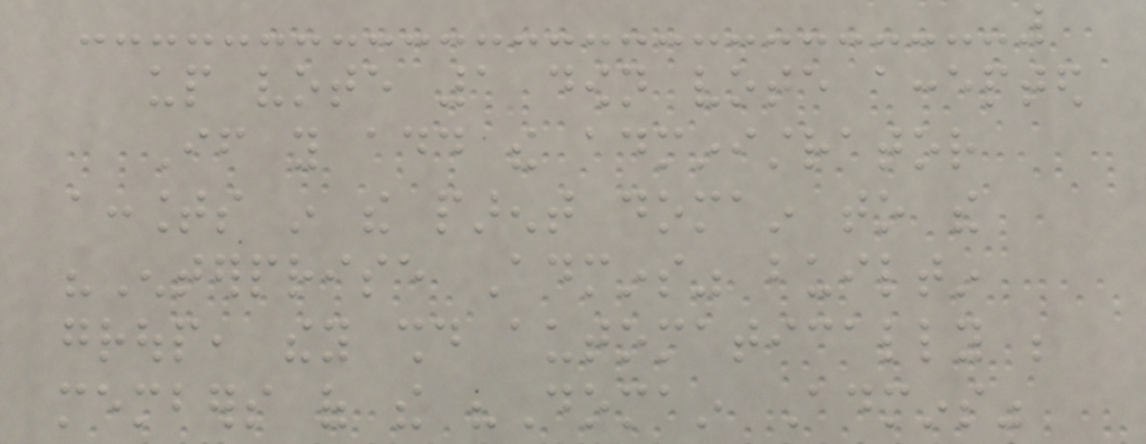up vote 1 down vote accepted
If you add the administrator
accounts in the parent domain to the
"Enterprise Admins" builtin
group, they should automatically be
members of the "Domain Admins"
